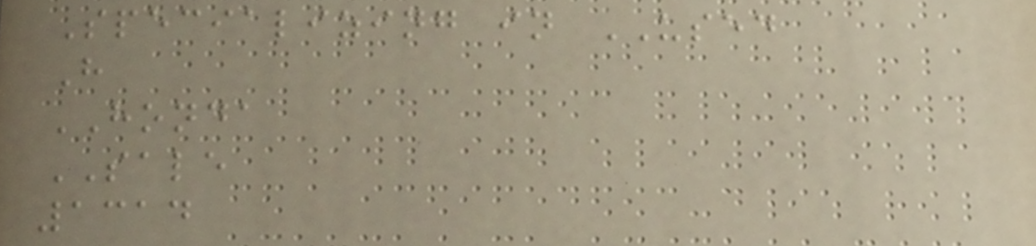Specializing in USED
H
HONDA
SALE
1314
